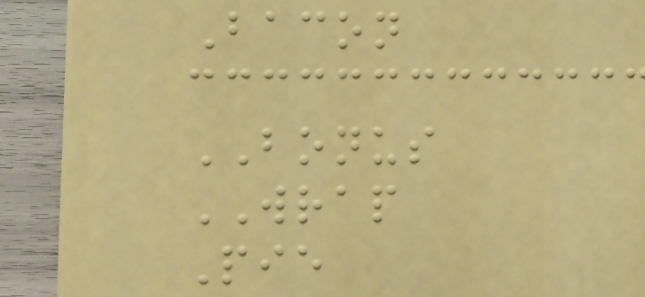Bacon
BONUS
WRAP
Pie
